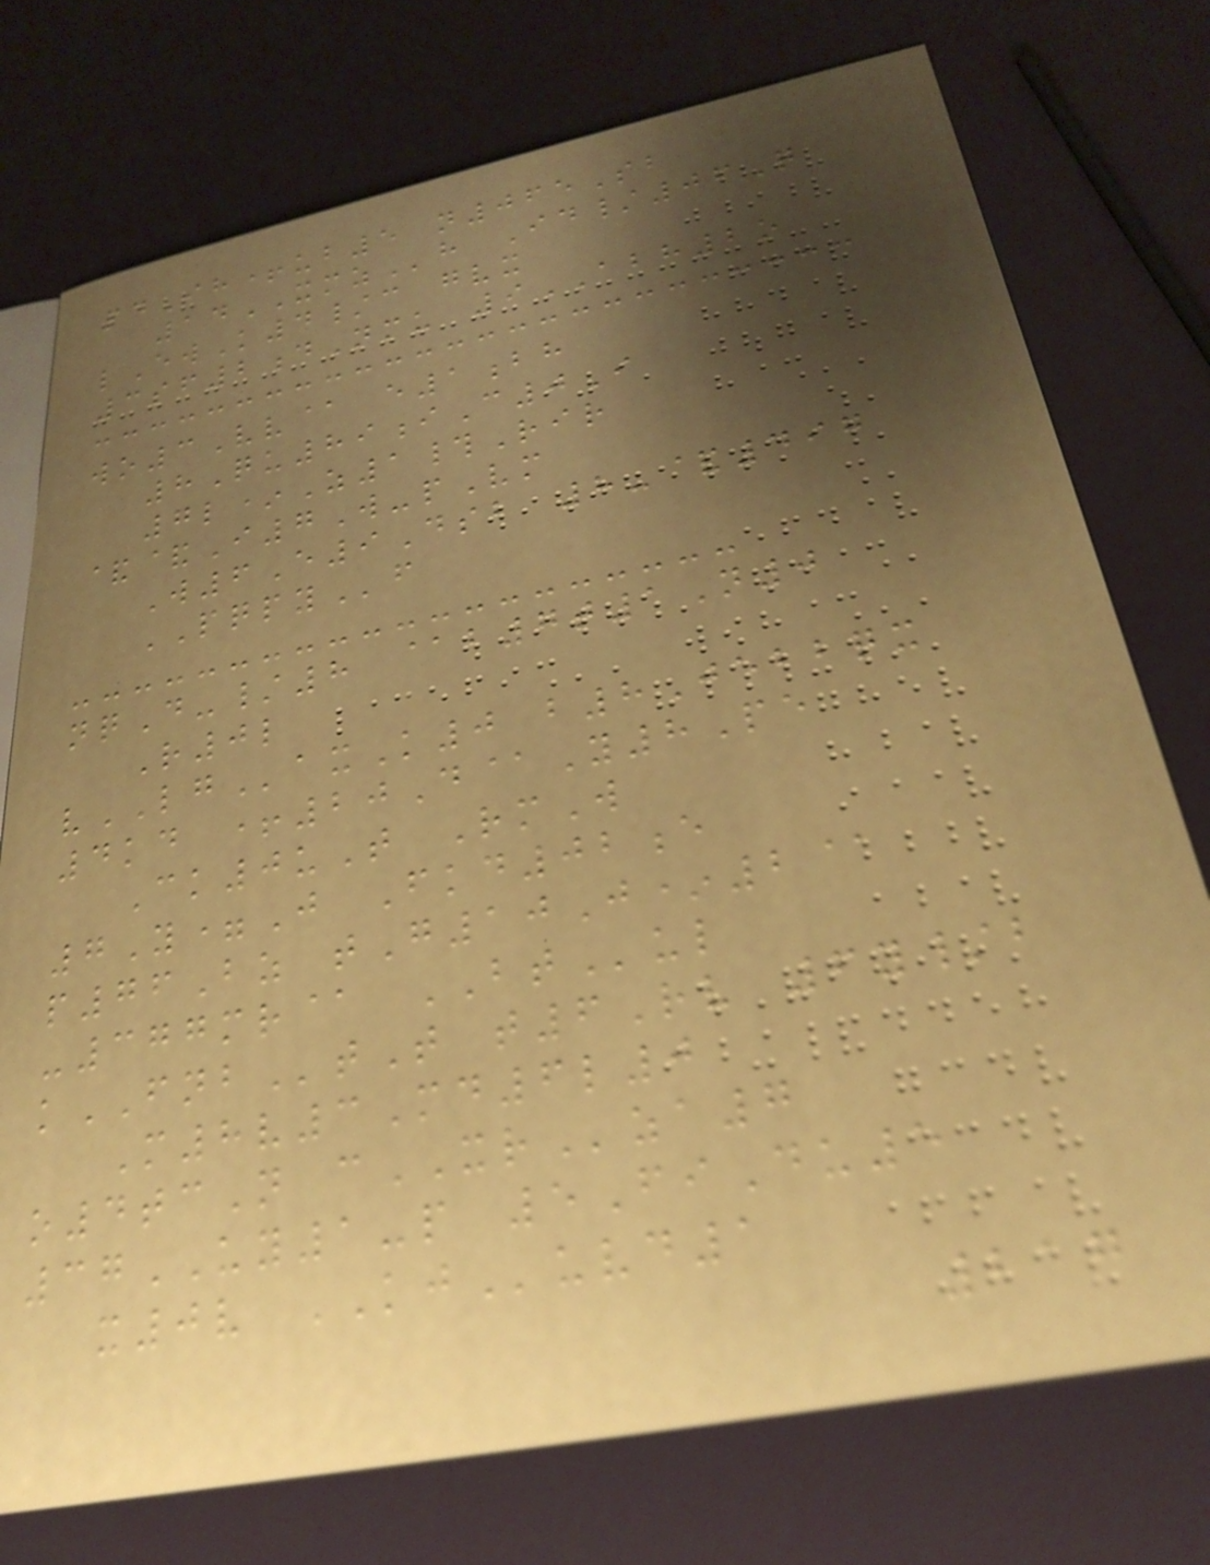pdIh+ub5 n065Sb
14XMZh Id/06Q
lEwK4/c gvx
3sf2dNmu 9ABH2o
wo3Vv@ e1bh
8Qu89iC0I
7l*Z1#Rir
&&I7W-pVm
W6E9Dsb 8-&497
PQPYf
nqD-/8 @b7t1N0
R0l
vLGaxK0 b8Jebbqx
4kd +20D@Y8Pe
Ck0uT RmW
7Y=J Fkd02e
p76Bz tG10J*2@
-377mr@ BTul
kFNBtT t6Rv 6y/b
M8v3Md6l0
o4tcN cXRza7
37UY1-p 5FiDu5
x0v KJuvd1
217
